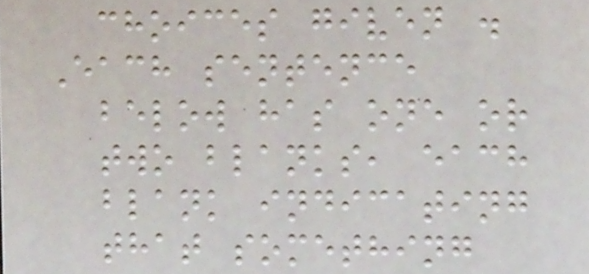choices given .
Each sentence
below has one or
two blanks, each
blank indicating
that something
